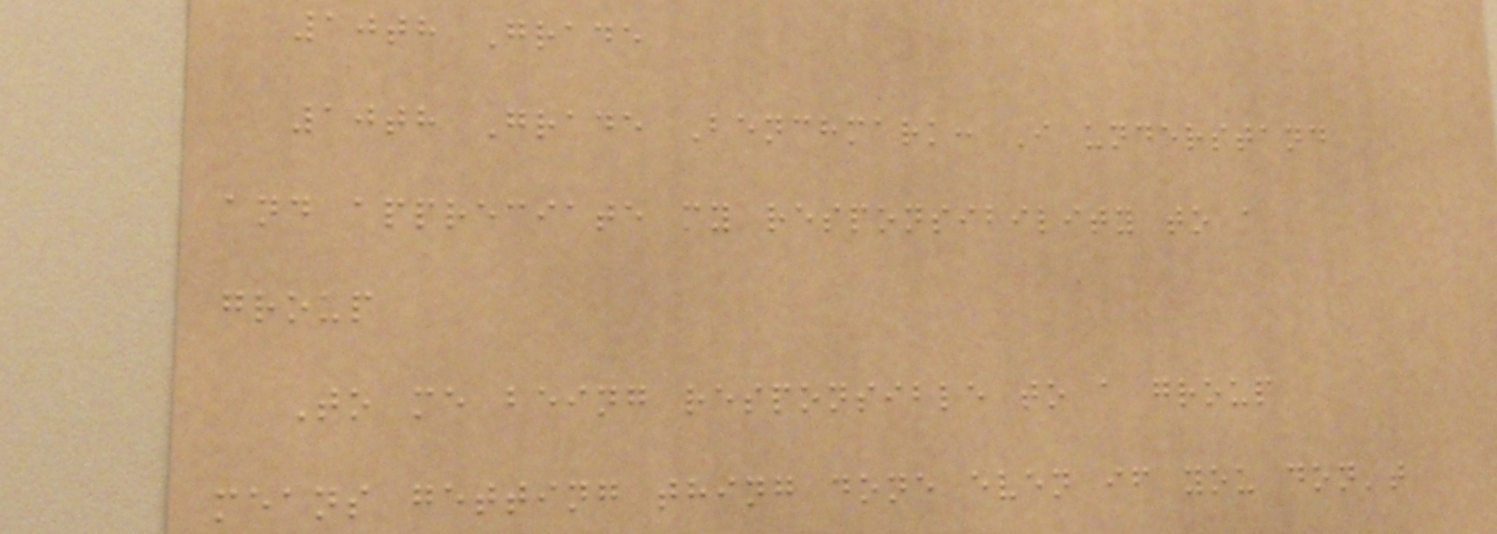10th Grade
10th Grade Benchmark: I understand
and appreciate my responsibility to a
group
To me being responsible to a group
means getting thing done even if you don't
